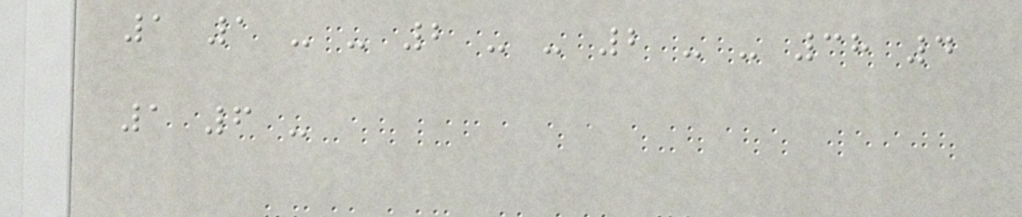1 1 - - 2 - - 2 - - 38 4
1 6 -
